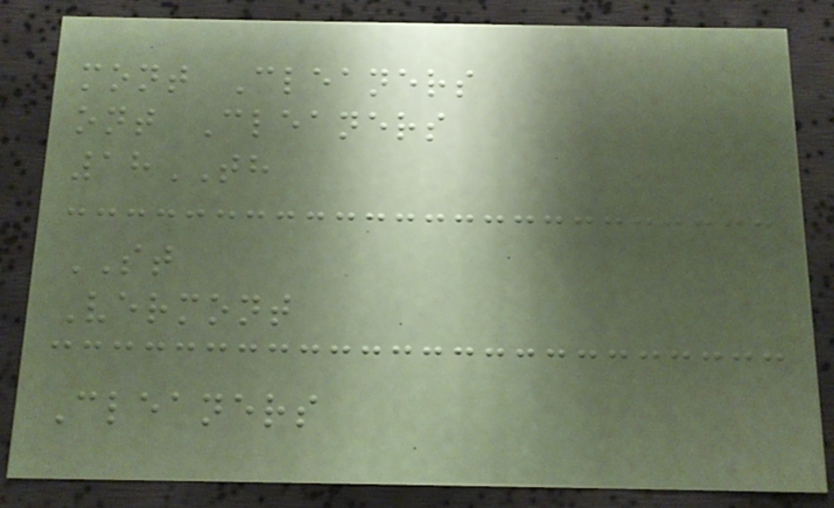mont Cleaners
ont Cleaners
18TH
ST
Vermont
Cleaners
